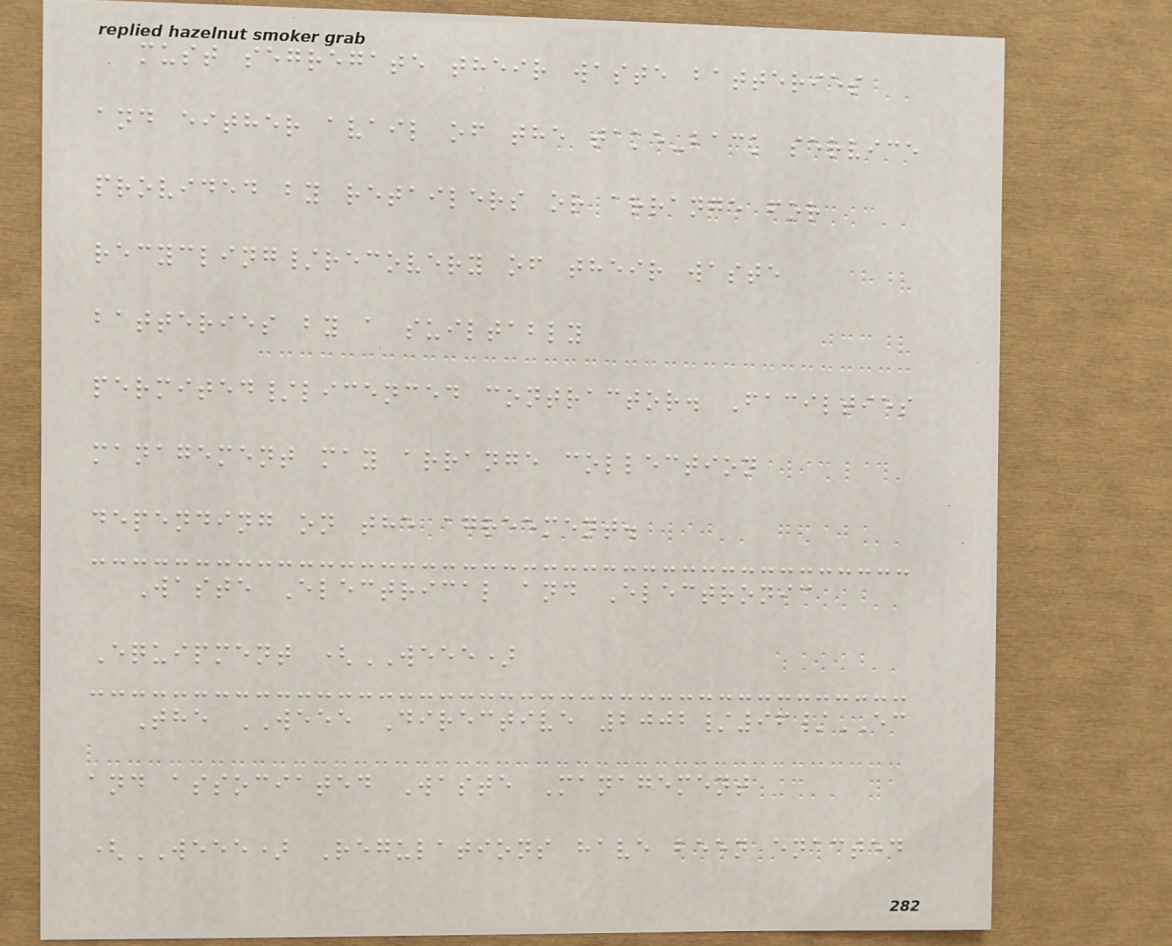must segregate their waste batteries
and either avail of the take-back service
provided by retailers or arrange for
recycling/recovery of their waste
batteries by a suiltably
permited/licenced contractor. Facilties
management may arrange collection
depending on the agreement.
Waste Electrical and Electronic
Equipment (WEEE)
The WEEE Directive 2002/96/EC
and associated Waste Management
(WEEE) Regulations have been enacted
